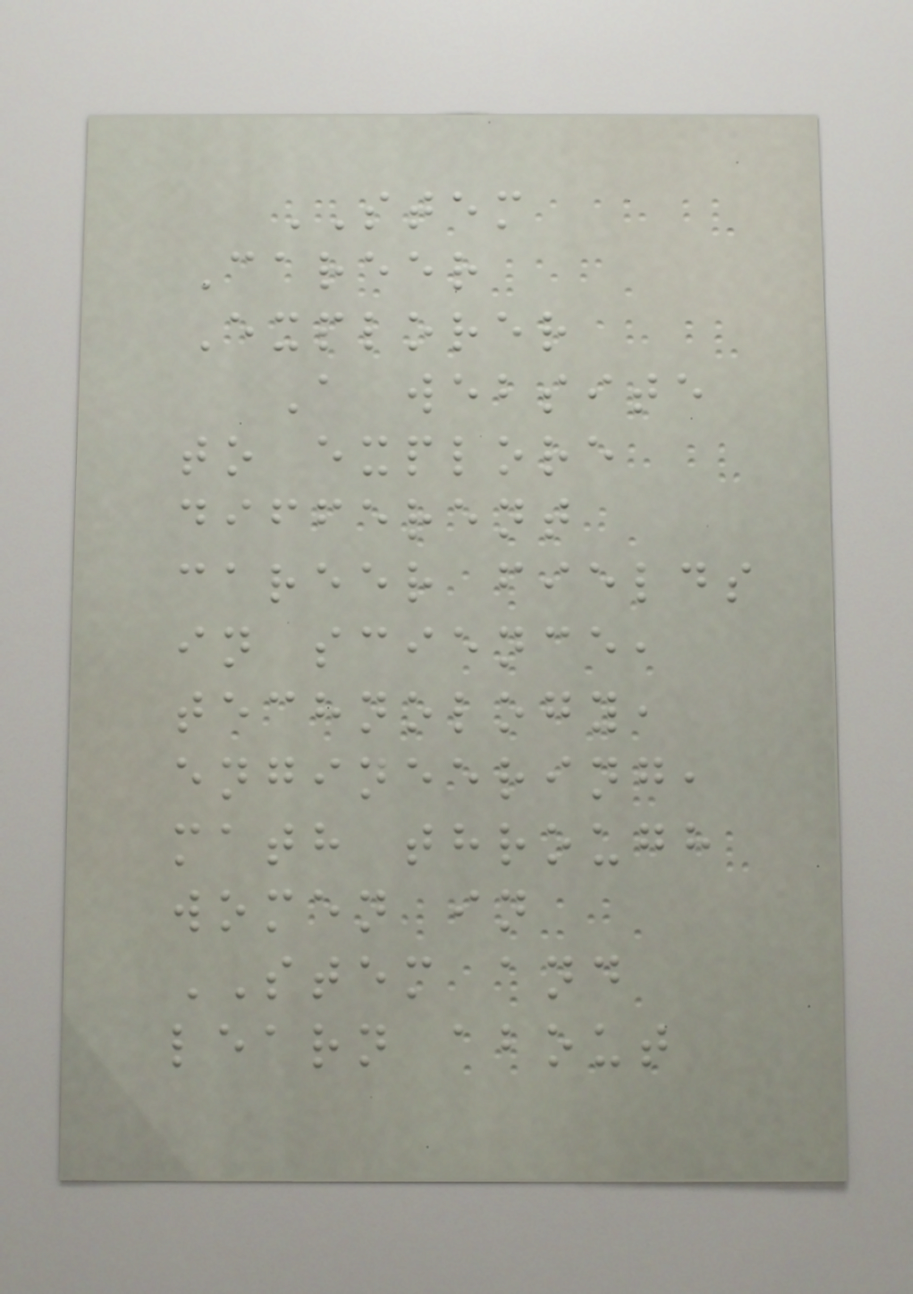STEM
Career
Explorer
A website
to explore
different
career fields
in science,
technology,
engineering,
math through
women in
STEM and
learn about
